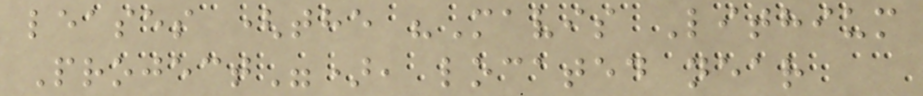leases (the "Mavis Lithium
Project"), located near
